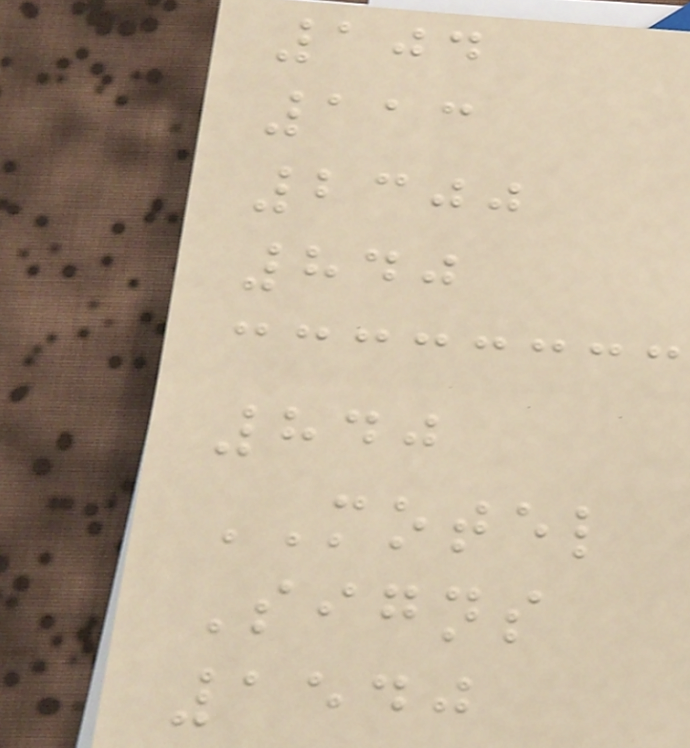104
113
2300
840
840
MOTEL
Signs
1540
